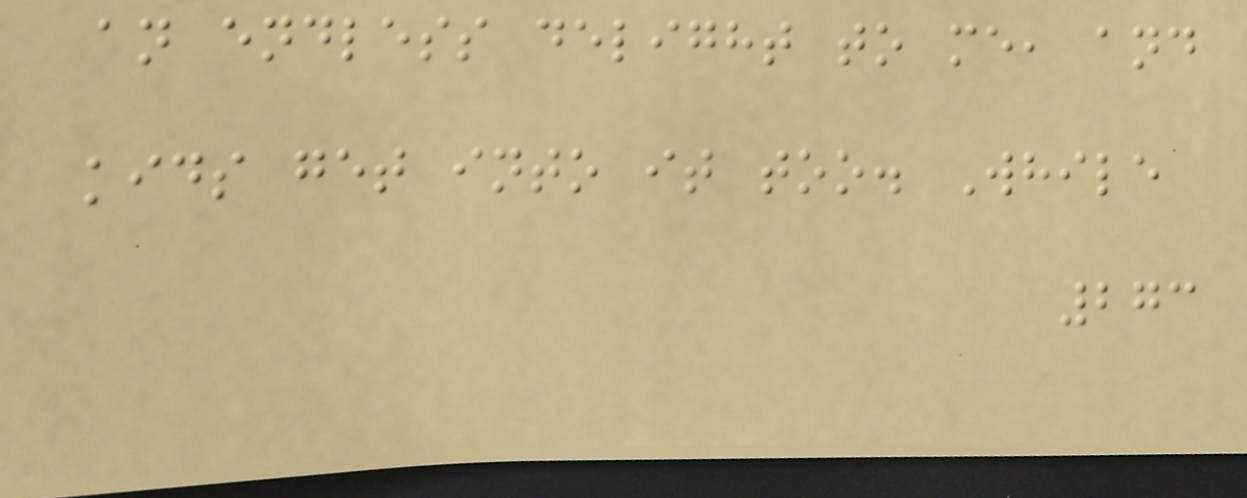an endless delight to me, and
kids get into it too. While
273
